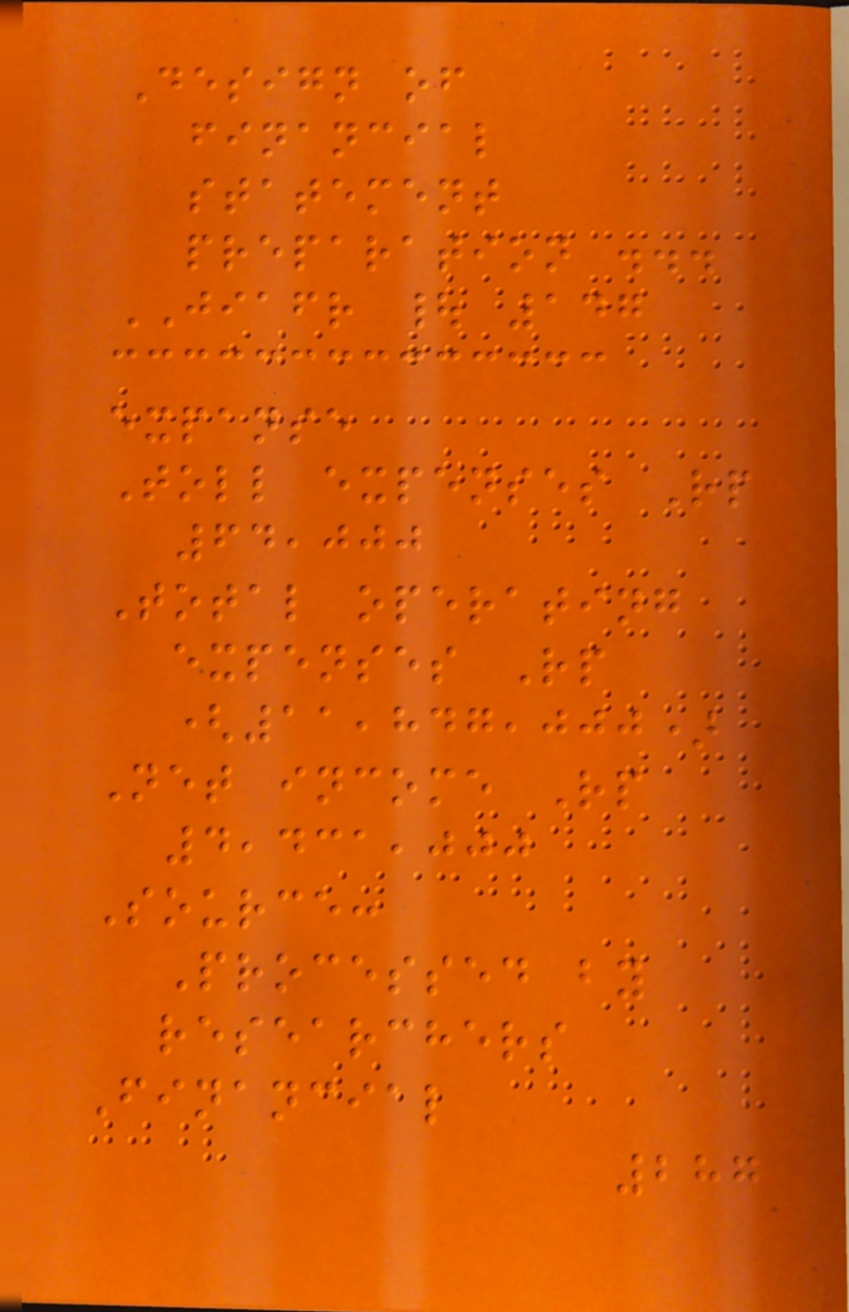Design of
financial
statement
preparation ...
JIAFR | 147
expanse
Toll expenses Rp
64,000
Total operating
expenses Rp
(11,847,000)
Net income Rp
4,431,000
Source:
Processed by
researchers
Financial
287
